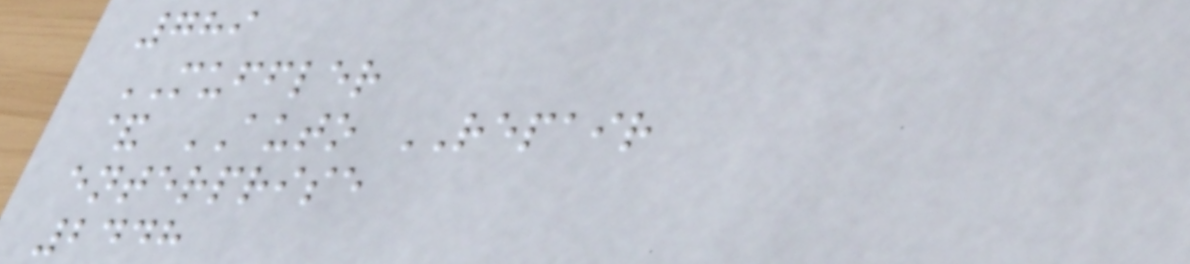789
MUFFLER
& AUTO REPAIR
enterprise
2448
